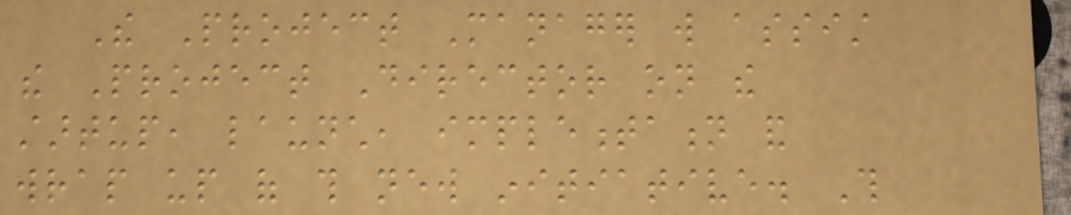The Project Manager will assist
the Project Director on the
startup, launch, implementation and
wrap up of this new initiative. This
